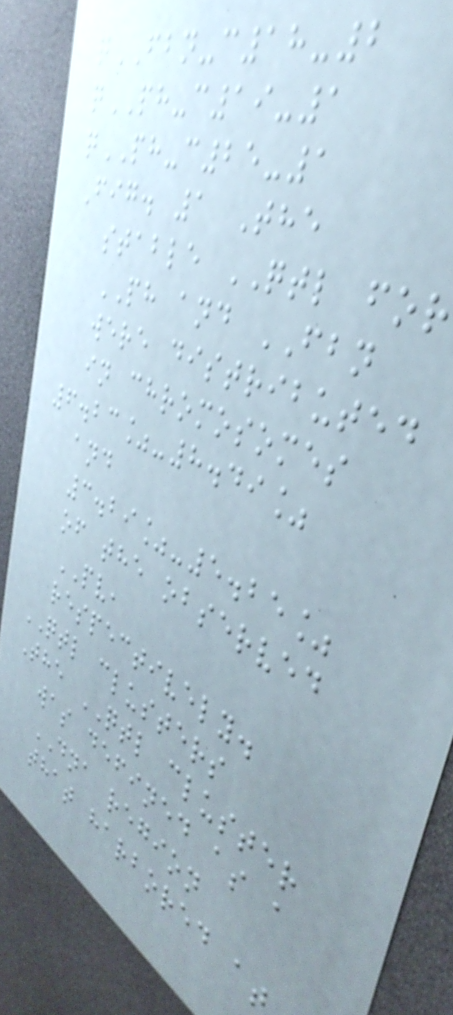qFBN-c18-2
qPH-c19-1
qPH-c25-1
Fig. 1 The
stable QTL for
PH and FBN
were distributed
in chromosomes
6.23%-8.49%
and
3.29%-5.25%
of the observed
PV,
respectively.
QTL clusters
The QTL cluster
was defined as a
DNA region
that harbored at
